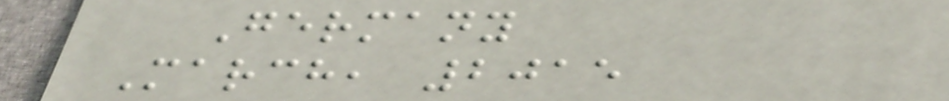Germany
March, 2015
